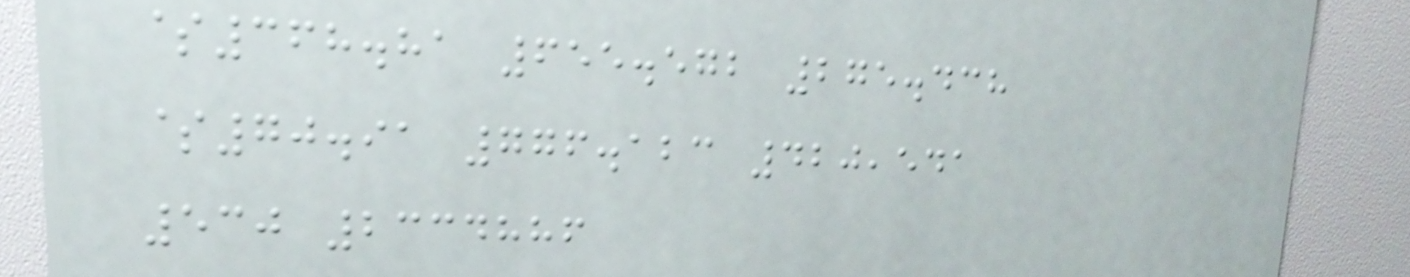$368.81 655.572 275.438
$70.91 776.123 420,541
530 2334886
